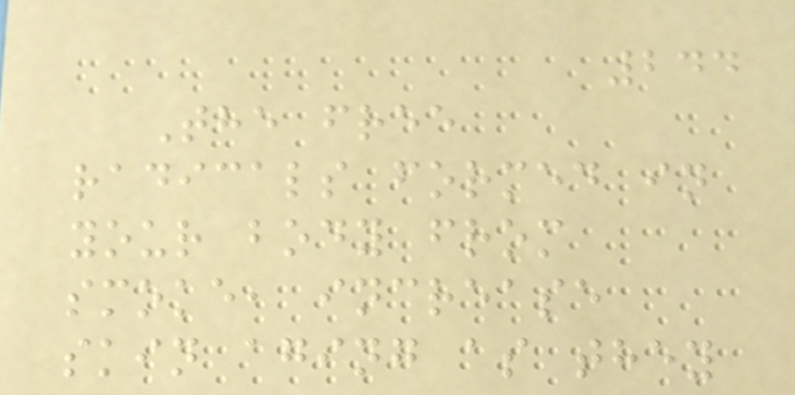244
The free
radicals formed in
your body from
smoke, increase
skin aging as they
